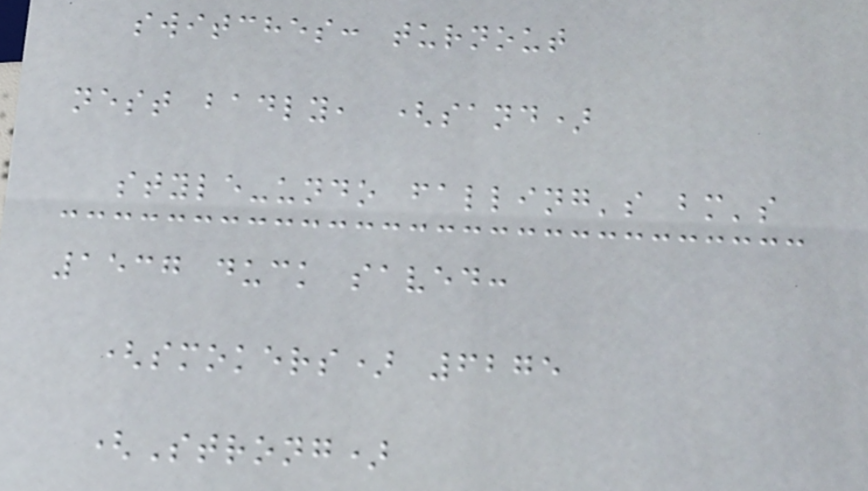switches: turnout
nest badly, (sand)
style-undo falling's bm's
1537 duck saved:
(smokers) 6275
(Strong)
